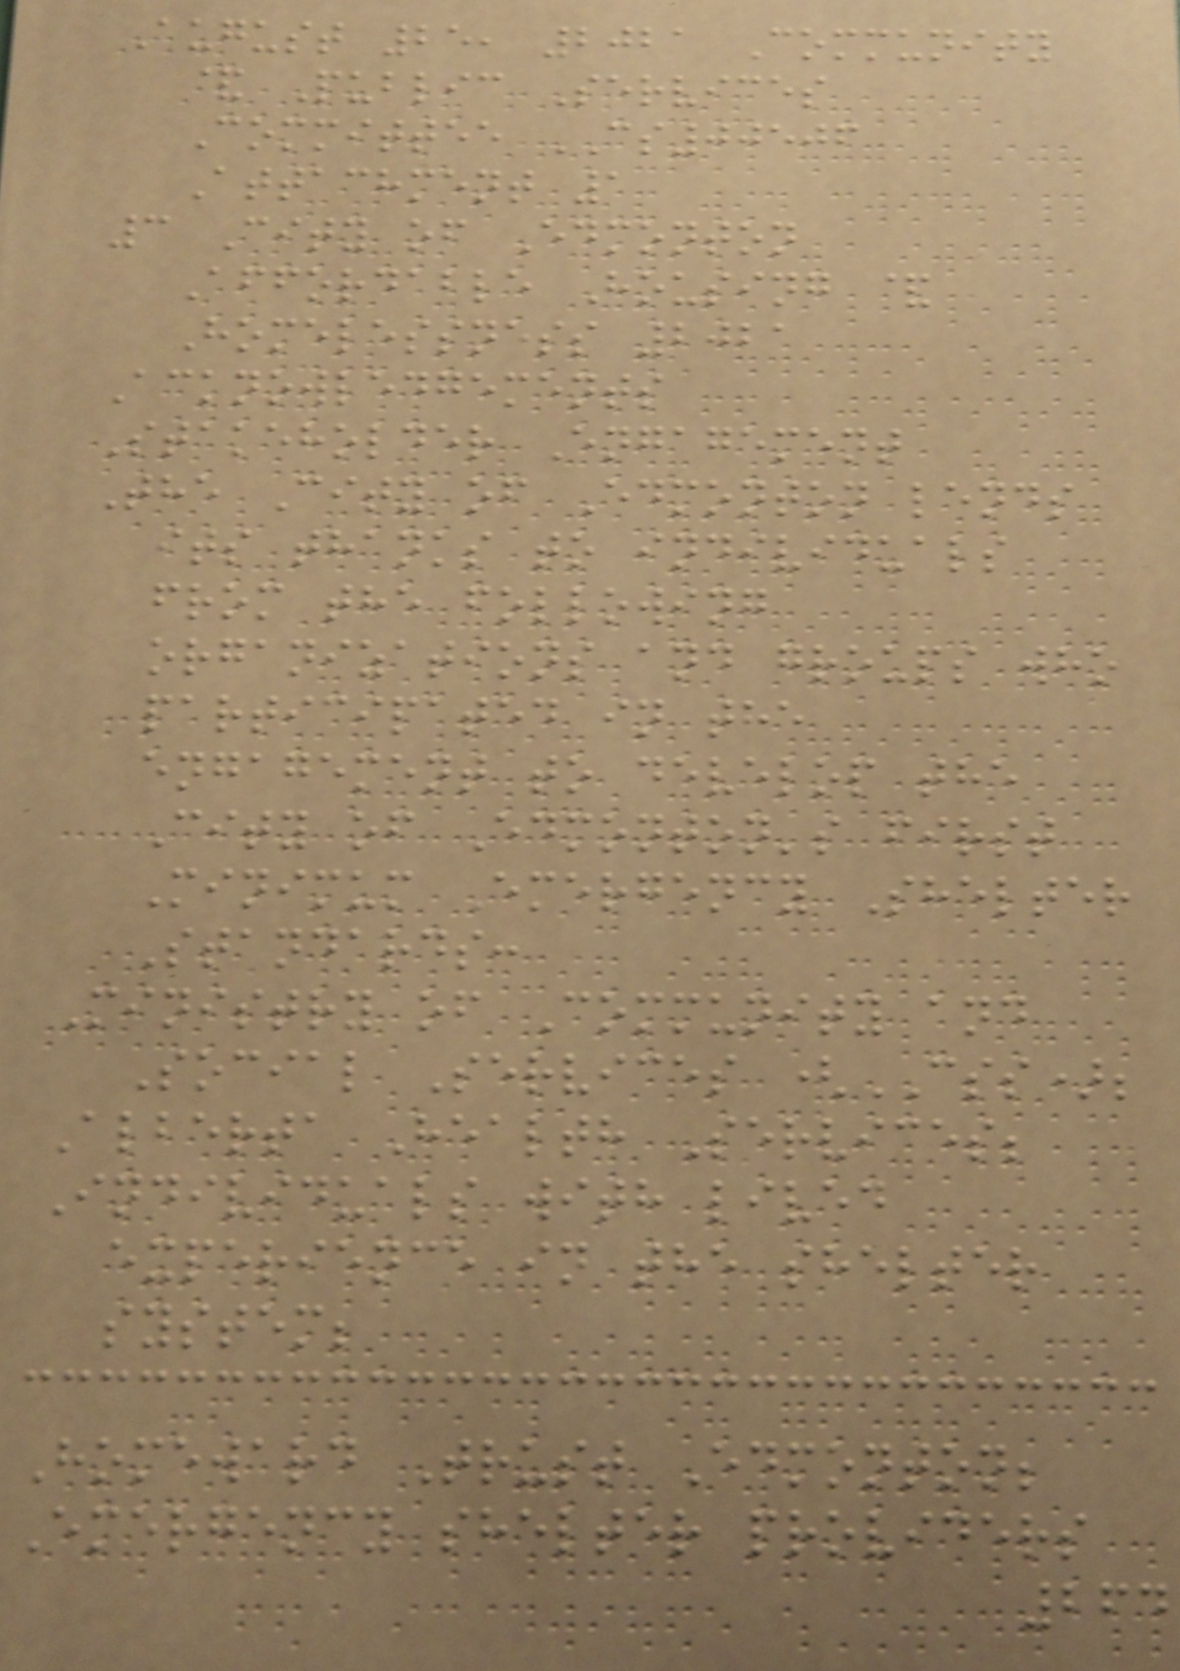August 25, 2021 Community
& Public Services
Committee CS00506
Attachment 1
3 City of Edmonton
Affordable Housing &
Homelessness 2021
Acknowledgements
Stakeholder Engagement
The City of Edmonton lends
its thanks to individuals
from the following
organizations and groups who
participated in the
engagement to develop the
City of Edmonton's first
Minimum Emergency Shelter
Standards:
Ministry of Community and
Social Services (CSS);
Alberta Health Services;
Individuals with lived
experience in the shelter
system;
Homeward Trust Edmonton;
Emergency shelter providers
264
